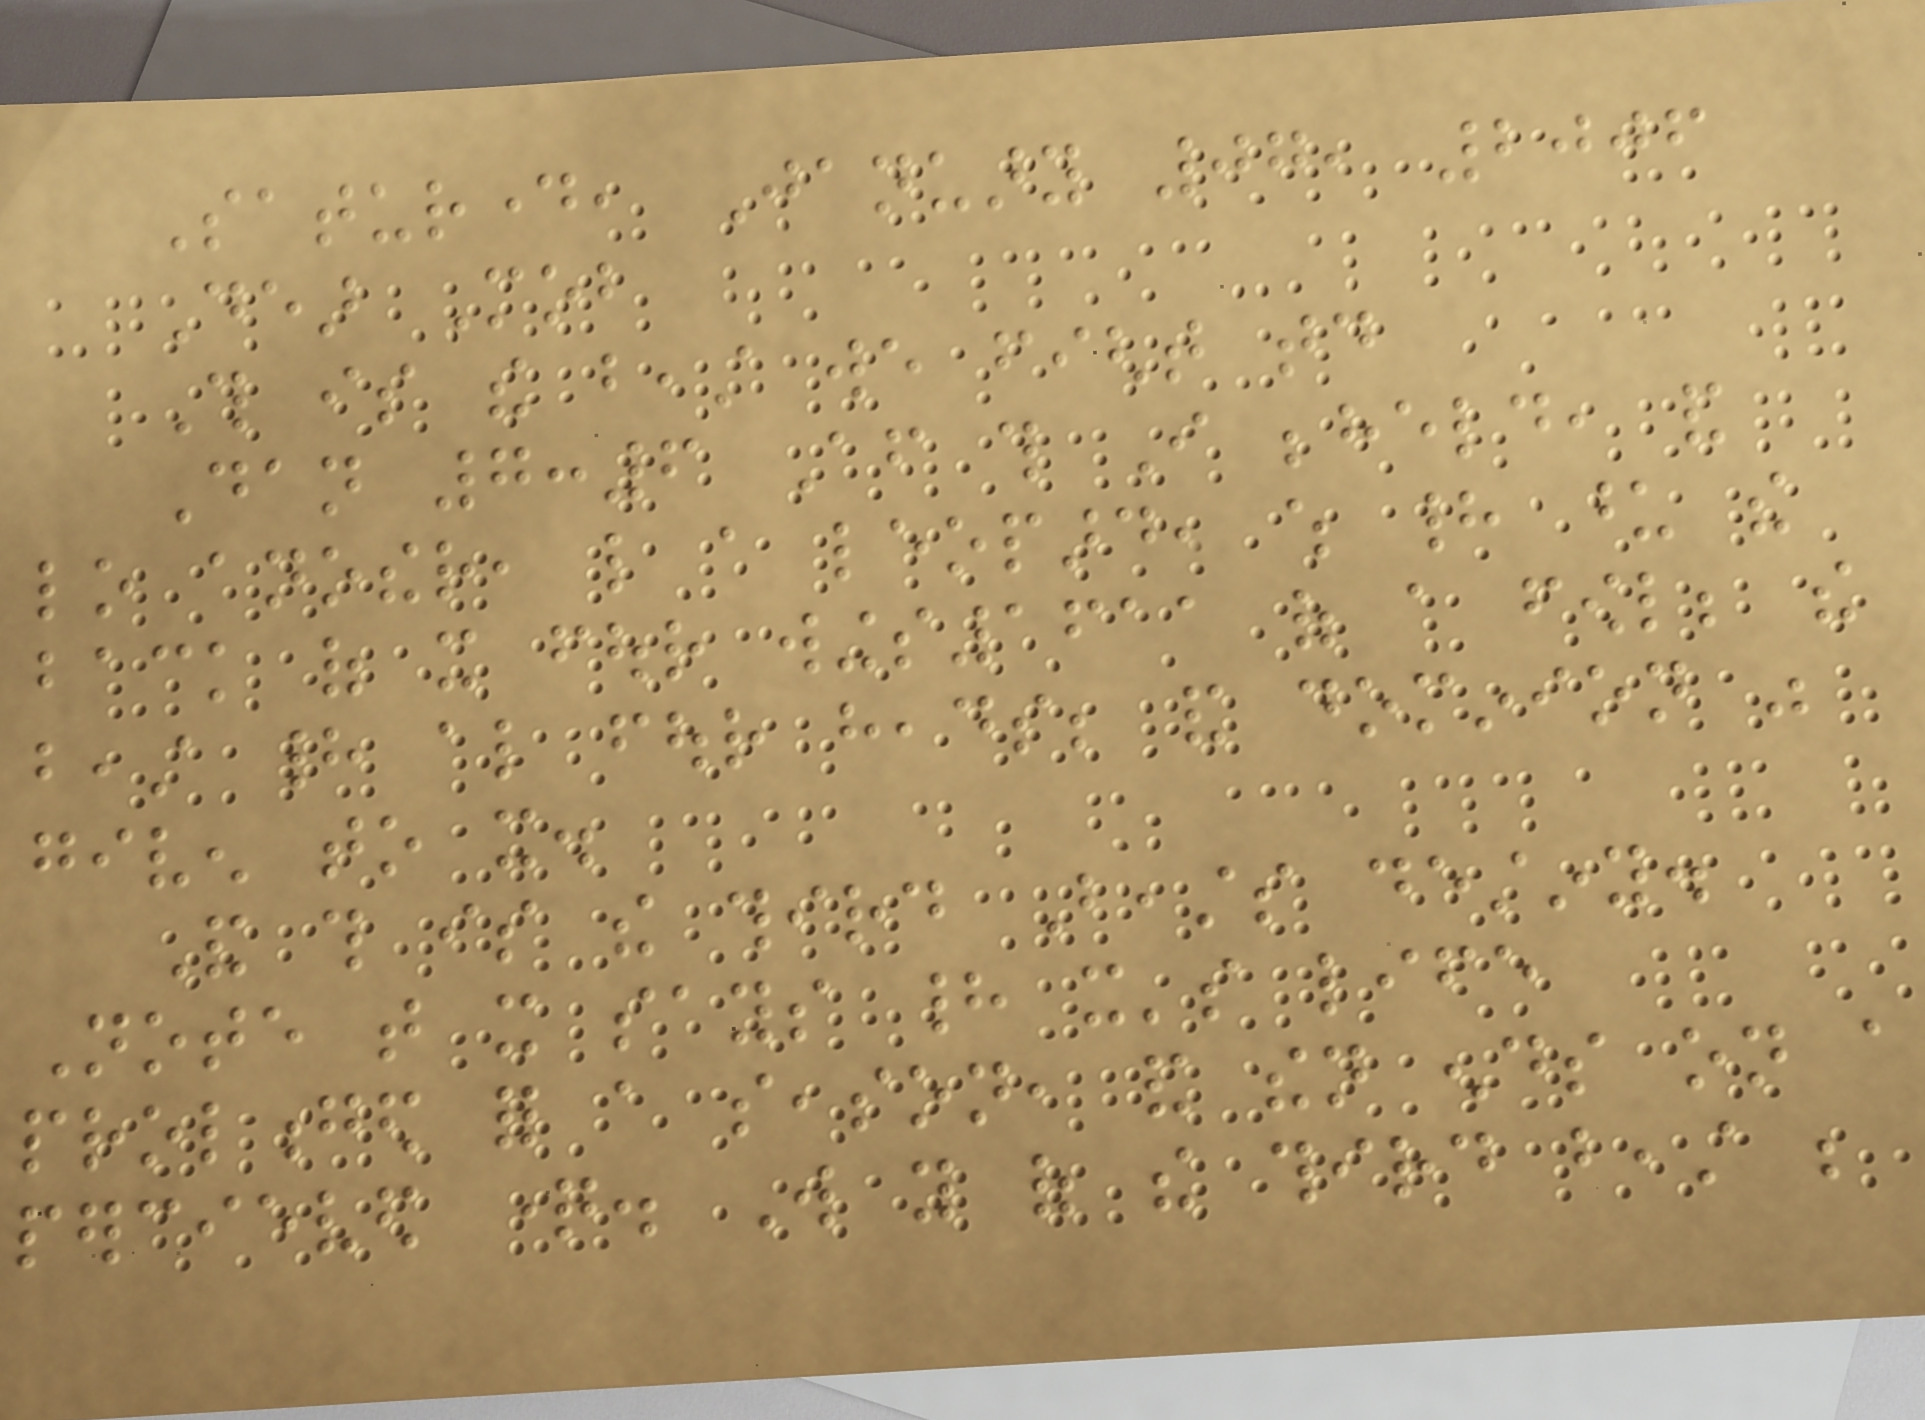Saturday, January 07, 2006
Dear Mob
This is the beast we fight today
Dan 7:6 After this I beheld, and
lo another, like a leopard, which had upon the
back of it four wings1611 of a fowl; the
beast had also four heads; and dominion was
given to it.
And this is the third Beasts destiny.
Note that it says had it's life
prolonged for a season, and then ends on a
percieved question. Will you of the third beast be
